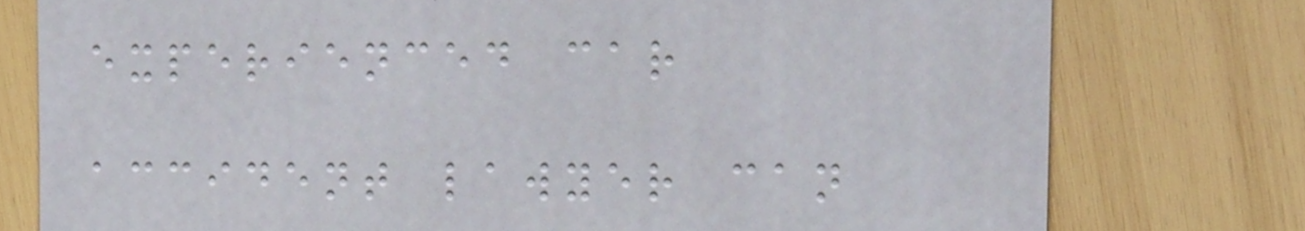experienced car
accident lawyer can
